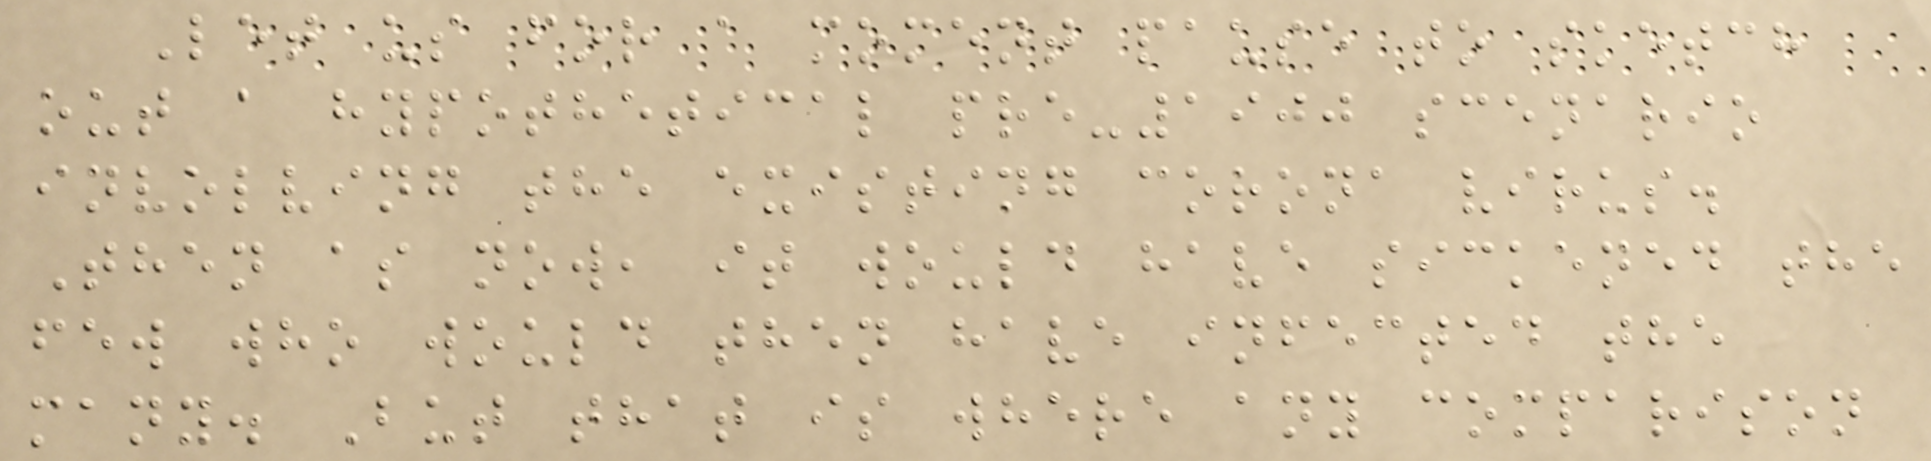Let us for a moment pause to sketch
out a hypothetical pre-1900 scenario
involving the existing corona virus.
Then as now, it would have sickened the
few who would then have infected the
many. But that is where any comparison
